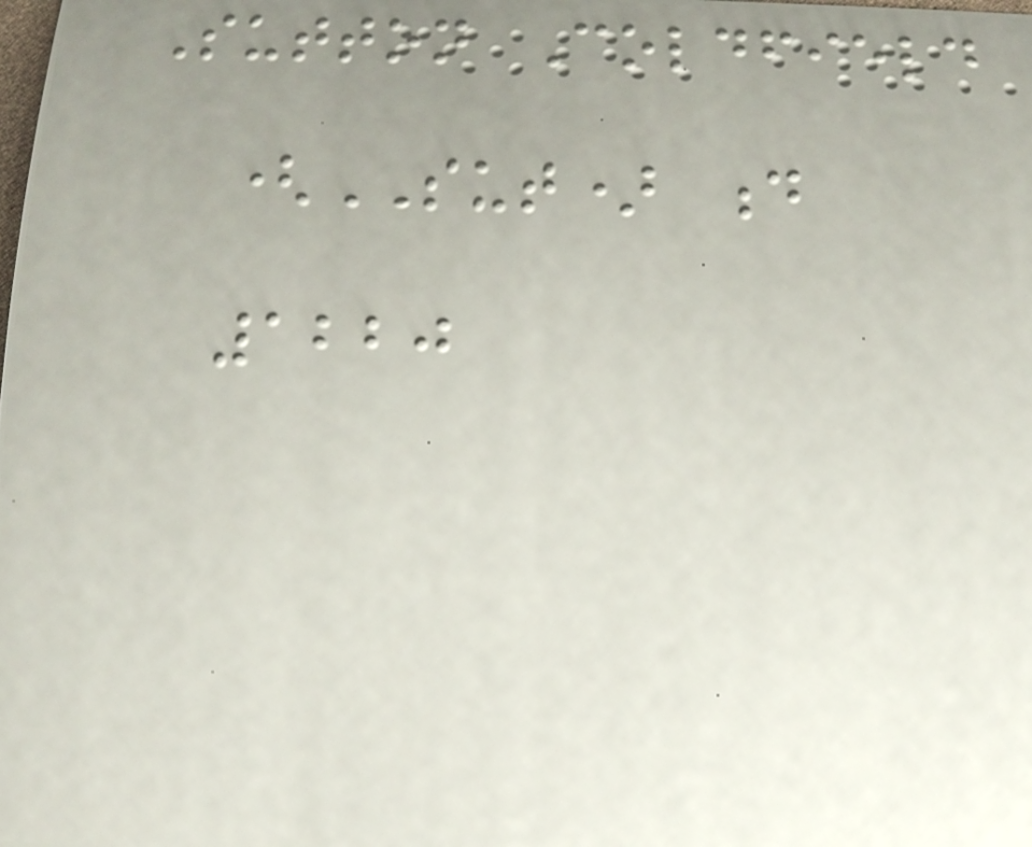Sutton Coldfield
(SUT) d
1220
